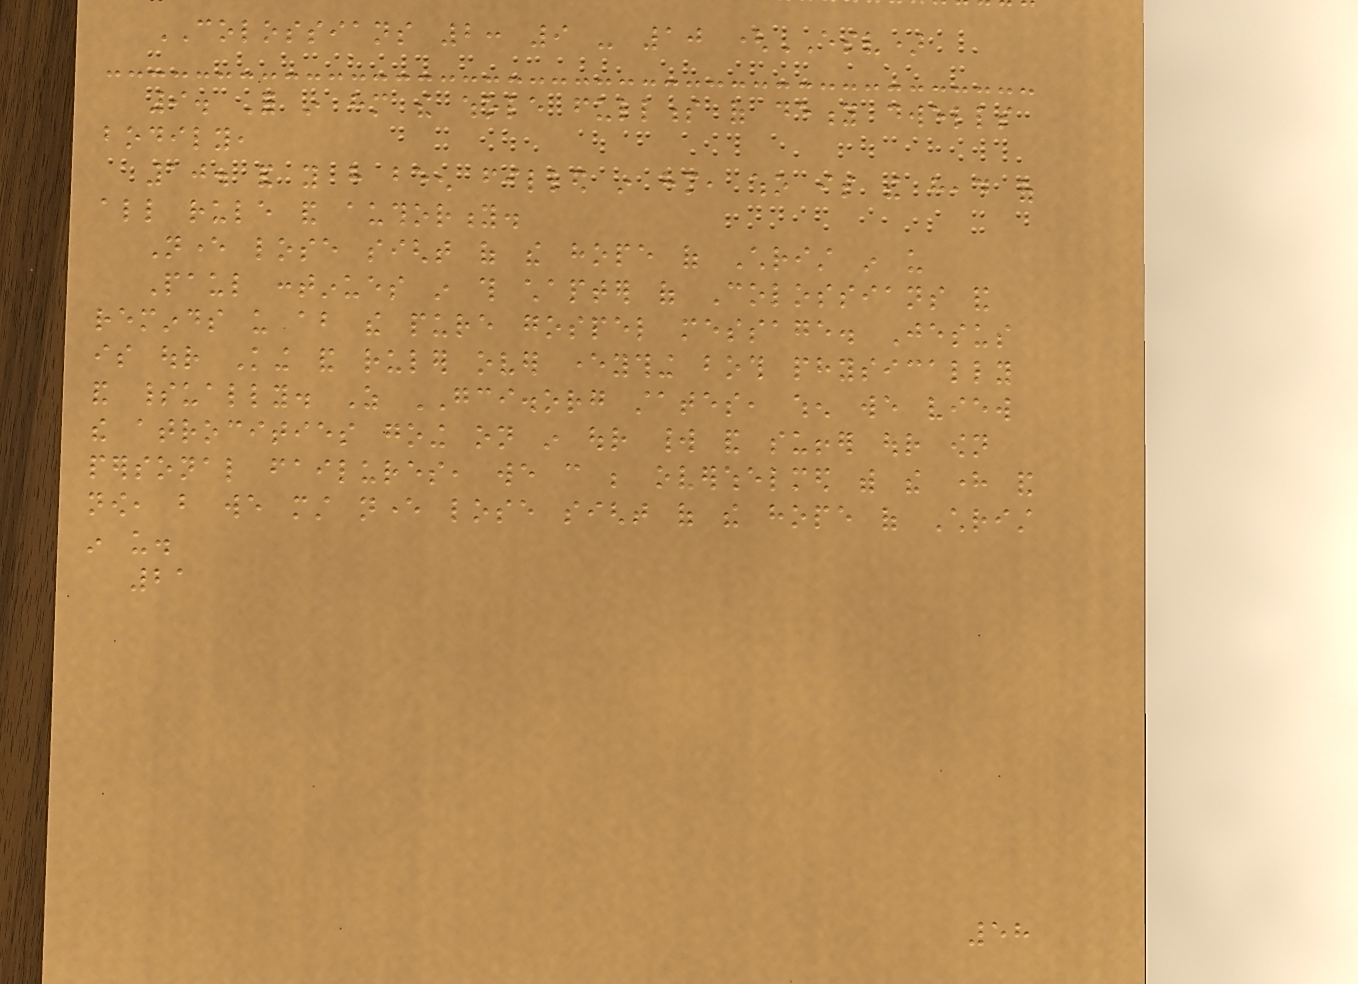COLOSSIANS 2: 9 - 10 (ESV)
9. For in him the whole fullness of deity dwells
bodily,
10. and you have been filled in him, who is the head of
all rule and authority.
Never lose sight of the hope of Christ in us
Paul continues in this chapter of Colossians and
reminds us about the pure gospel message. Jesus
is our King and ruler over everything both physically
and spiritually. As GCI.org states, when we view
the atrocities going on in our world and suffer our own
personal failures, we can be overwhelmed with the here and
now, but we must never lose sight of the hope of Christ
in us.
21
58
